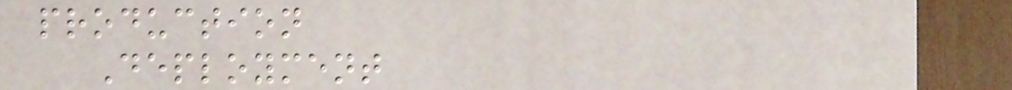production
Deployment
